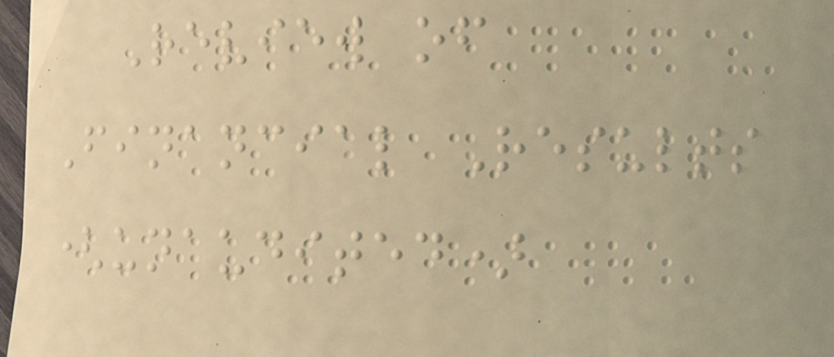Review of
Financial Results
(unaudited)
